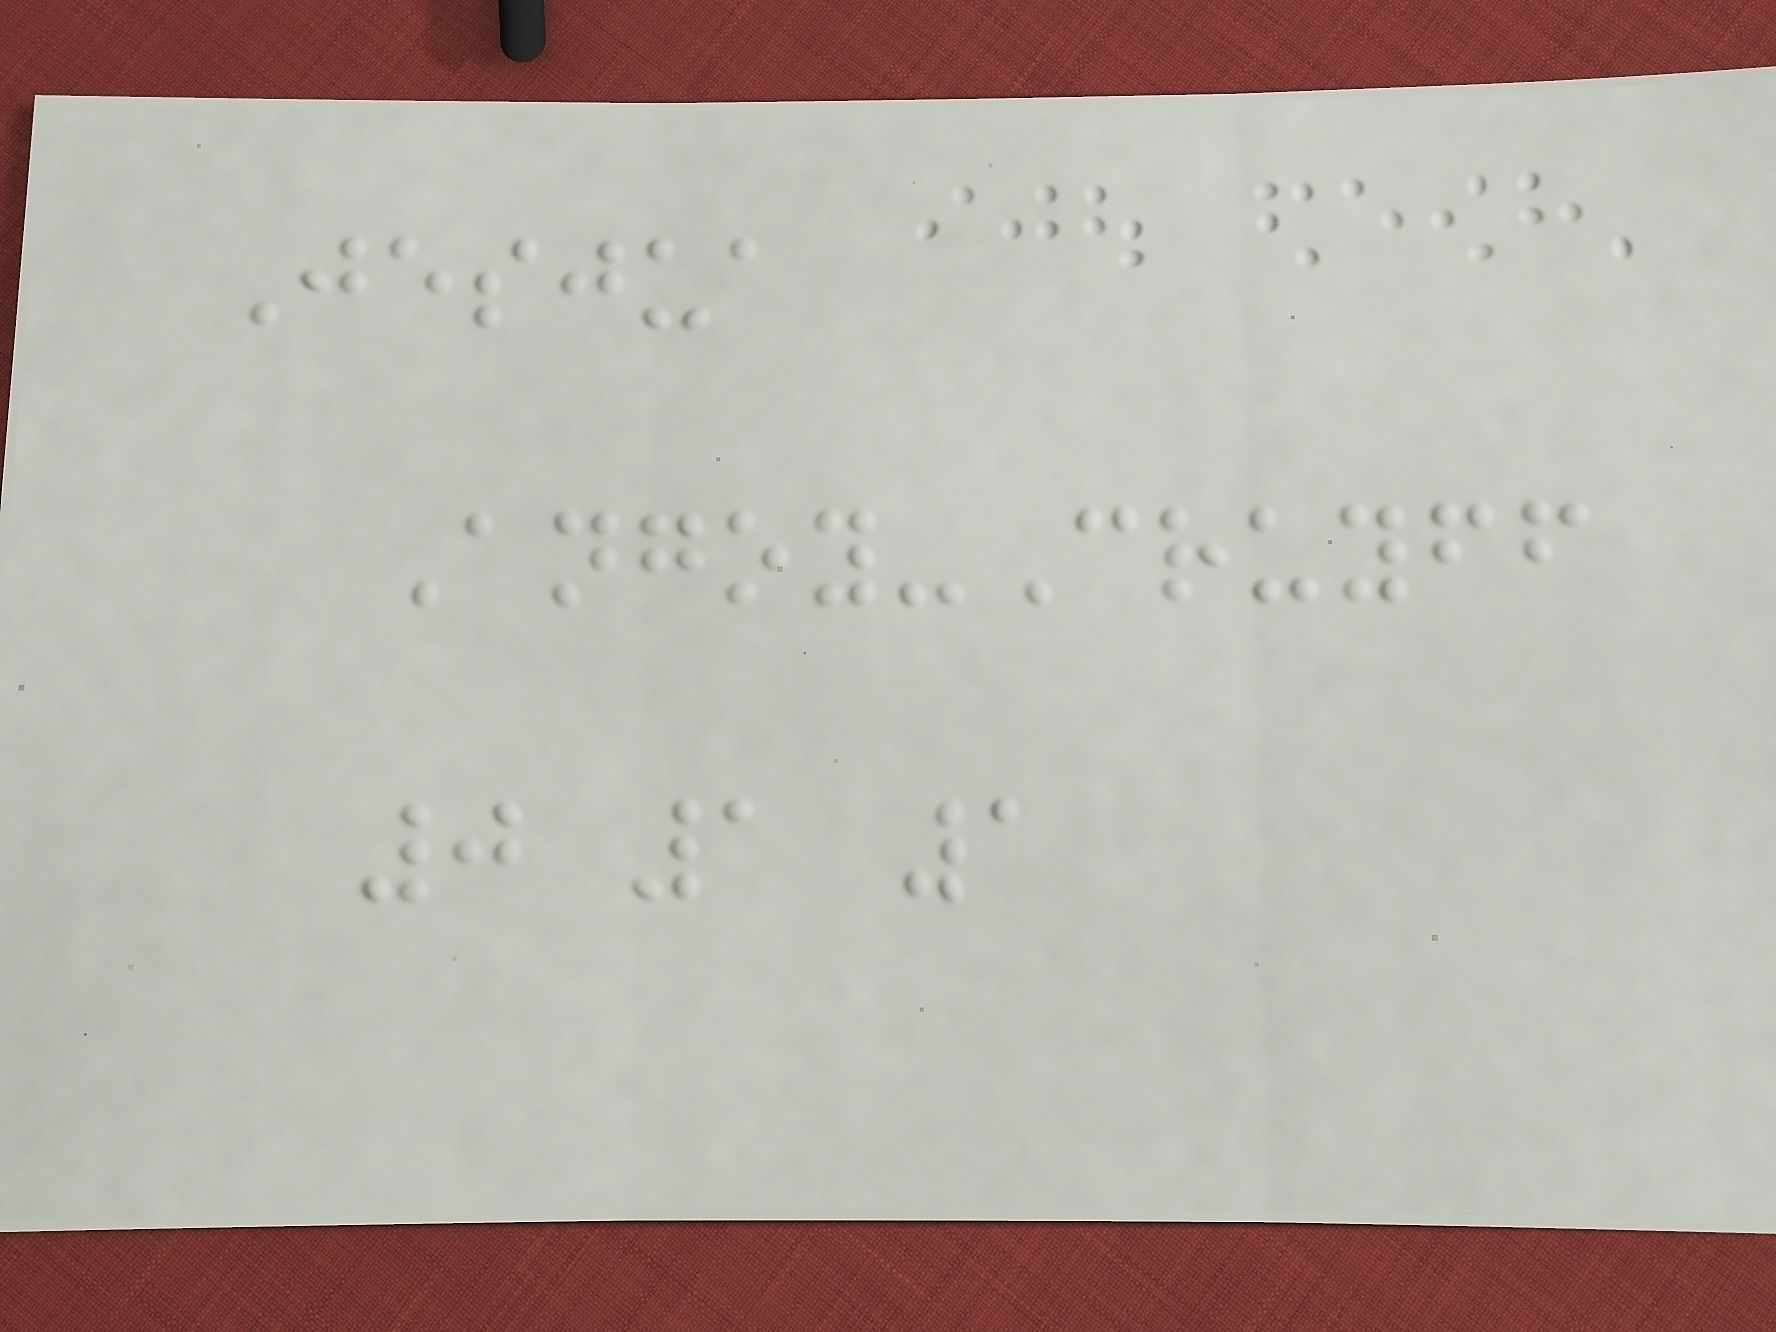Jesjua
Angoy-Cruyff
0 1 1
